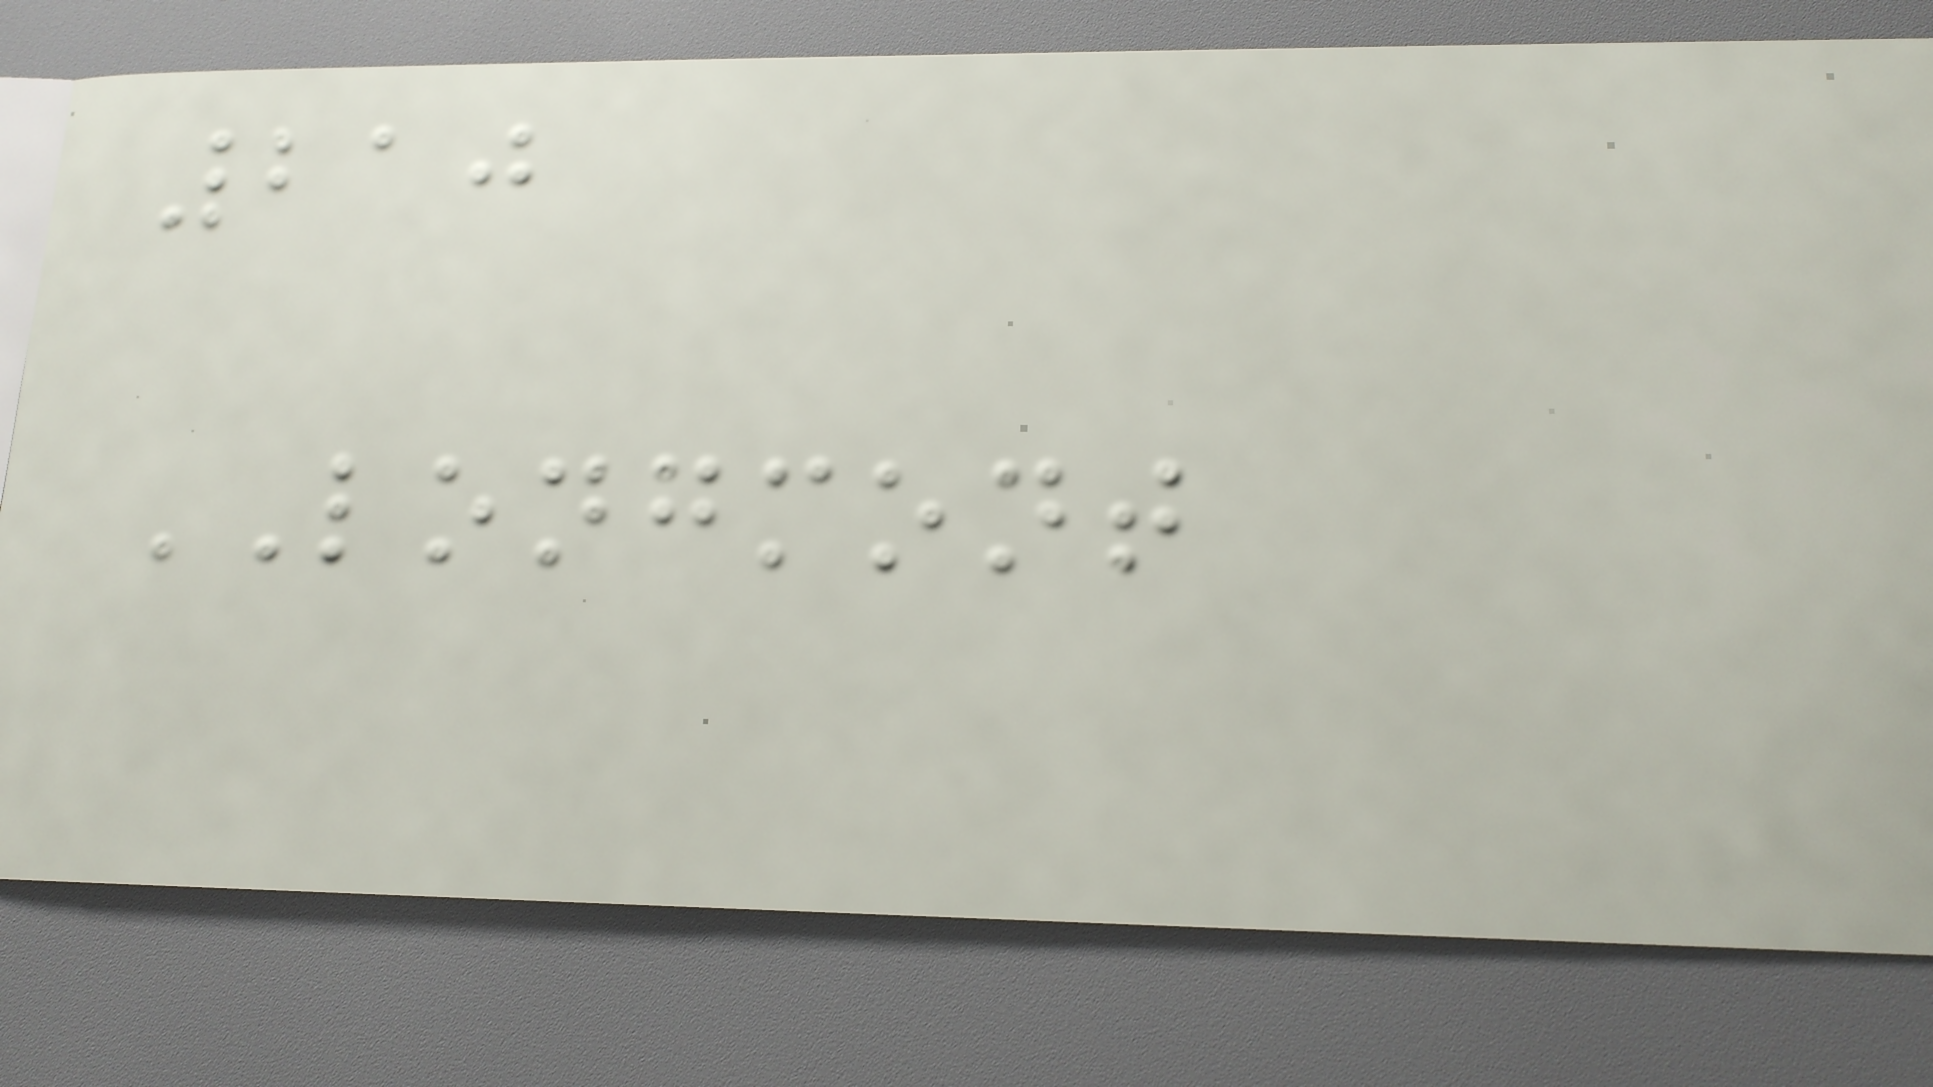210
LONGMONT
